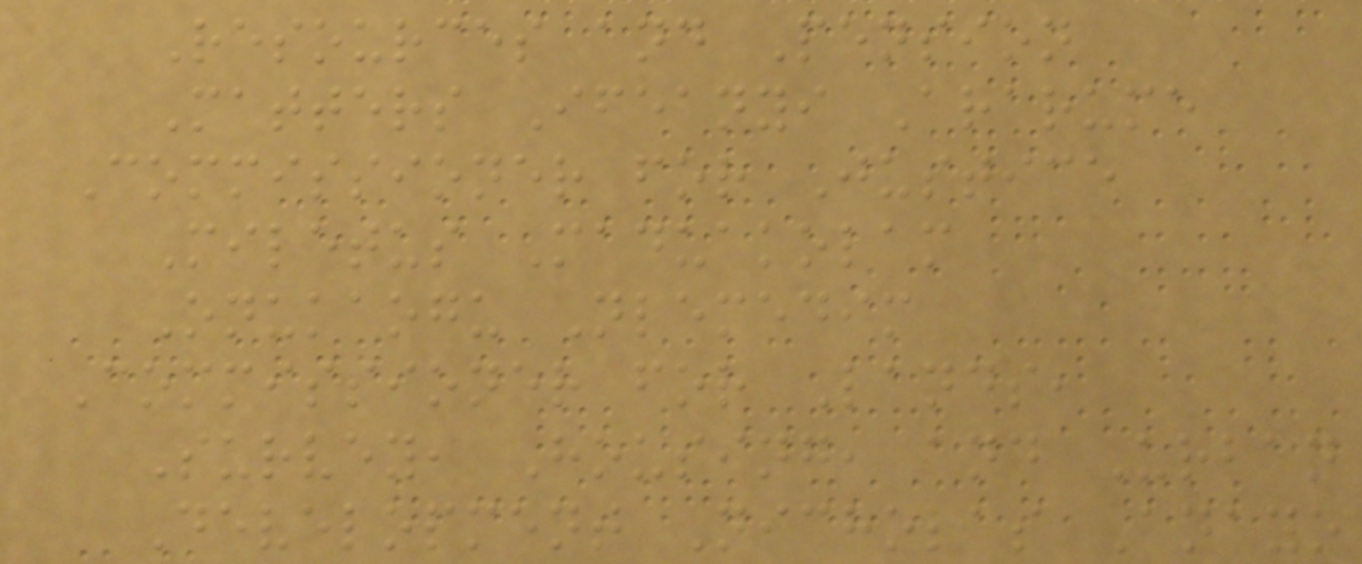Resources and Pension
Matters Ifeanyi Ararume
Commissioner for Justice
Miletus Maduakolam
Onukaogu Nlemedim
Commissioner for Lands,
Survey, Housing, and Urban
Development Nicholas Anayo
